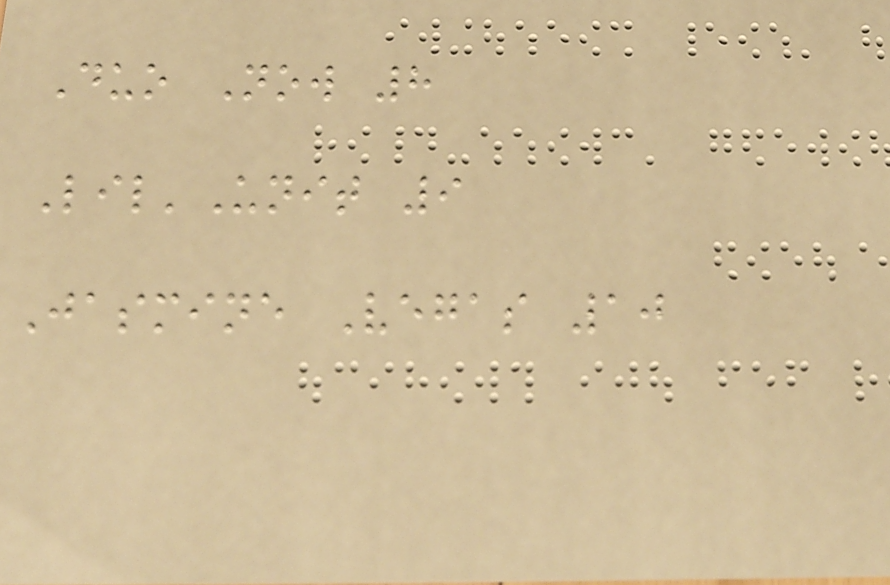Duo Now 8
Lil'Unit 9
Jasmine Vegas 10
